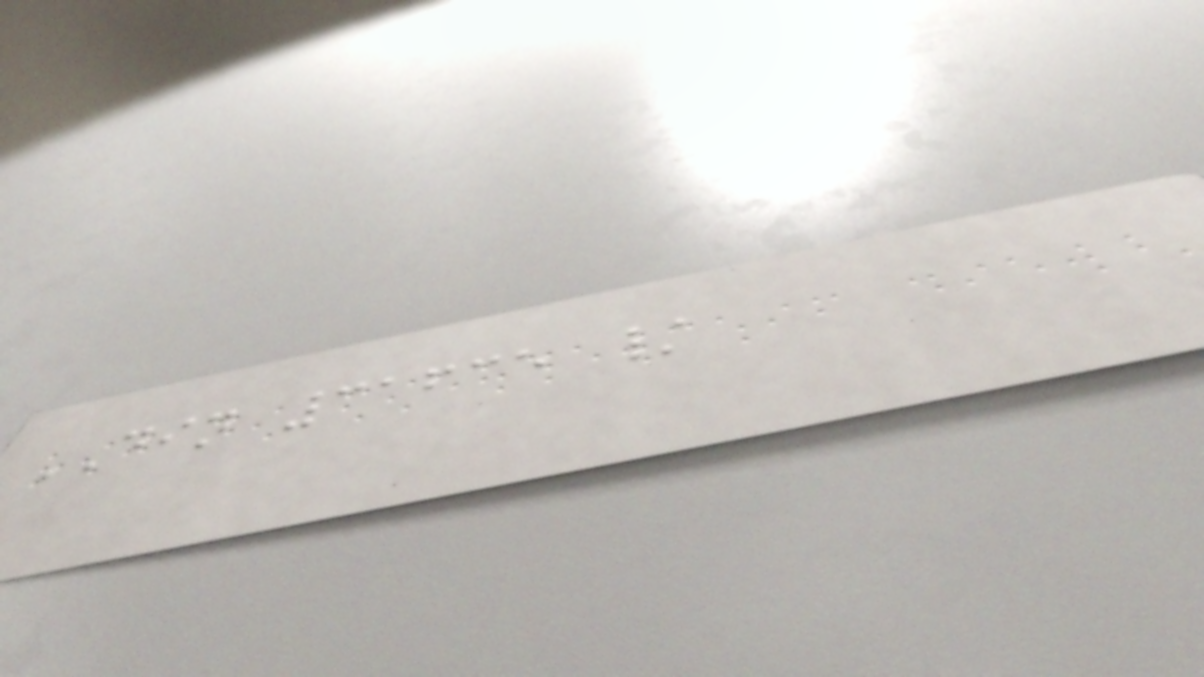DIN 31635 /
